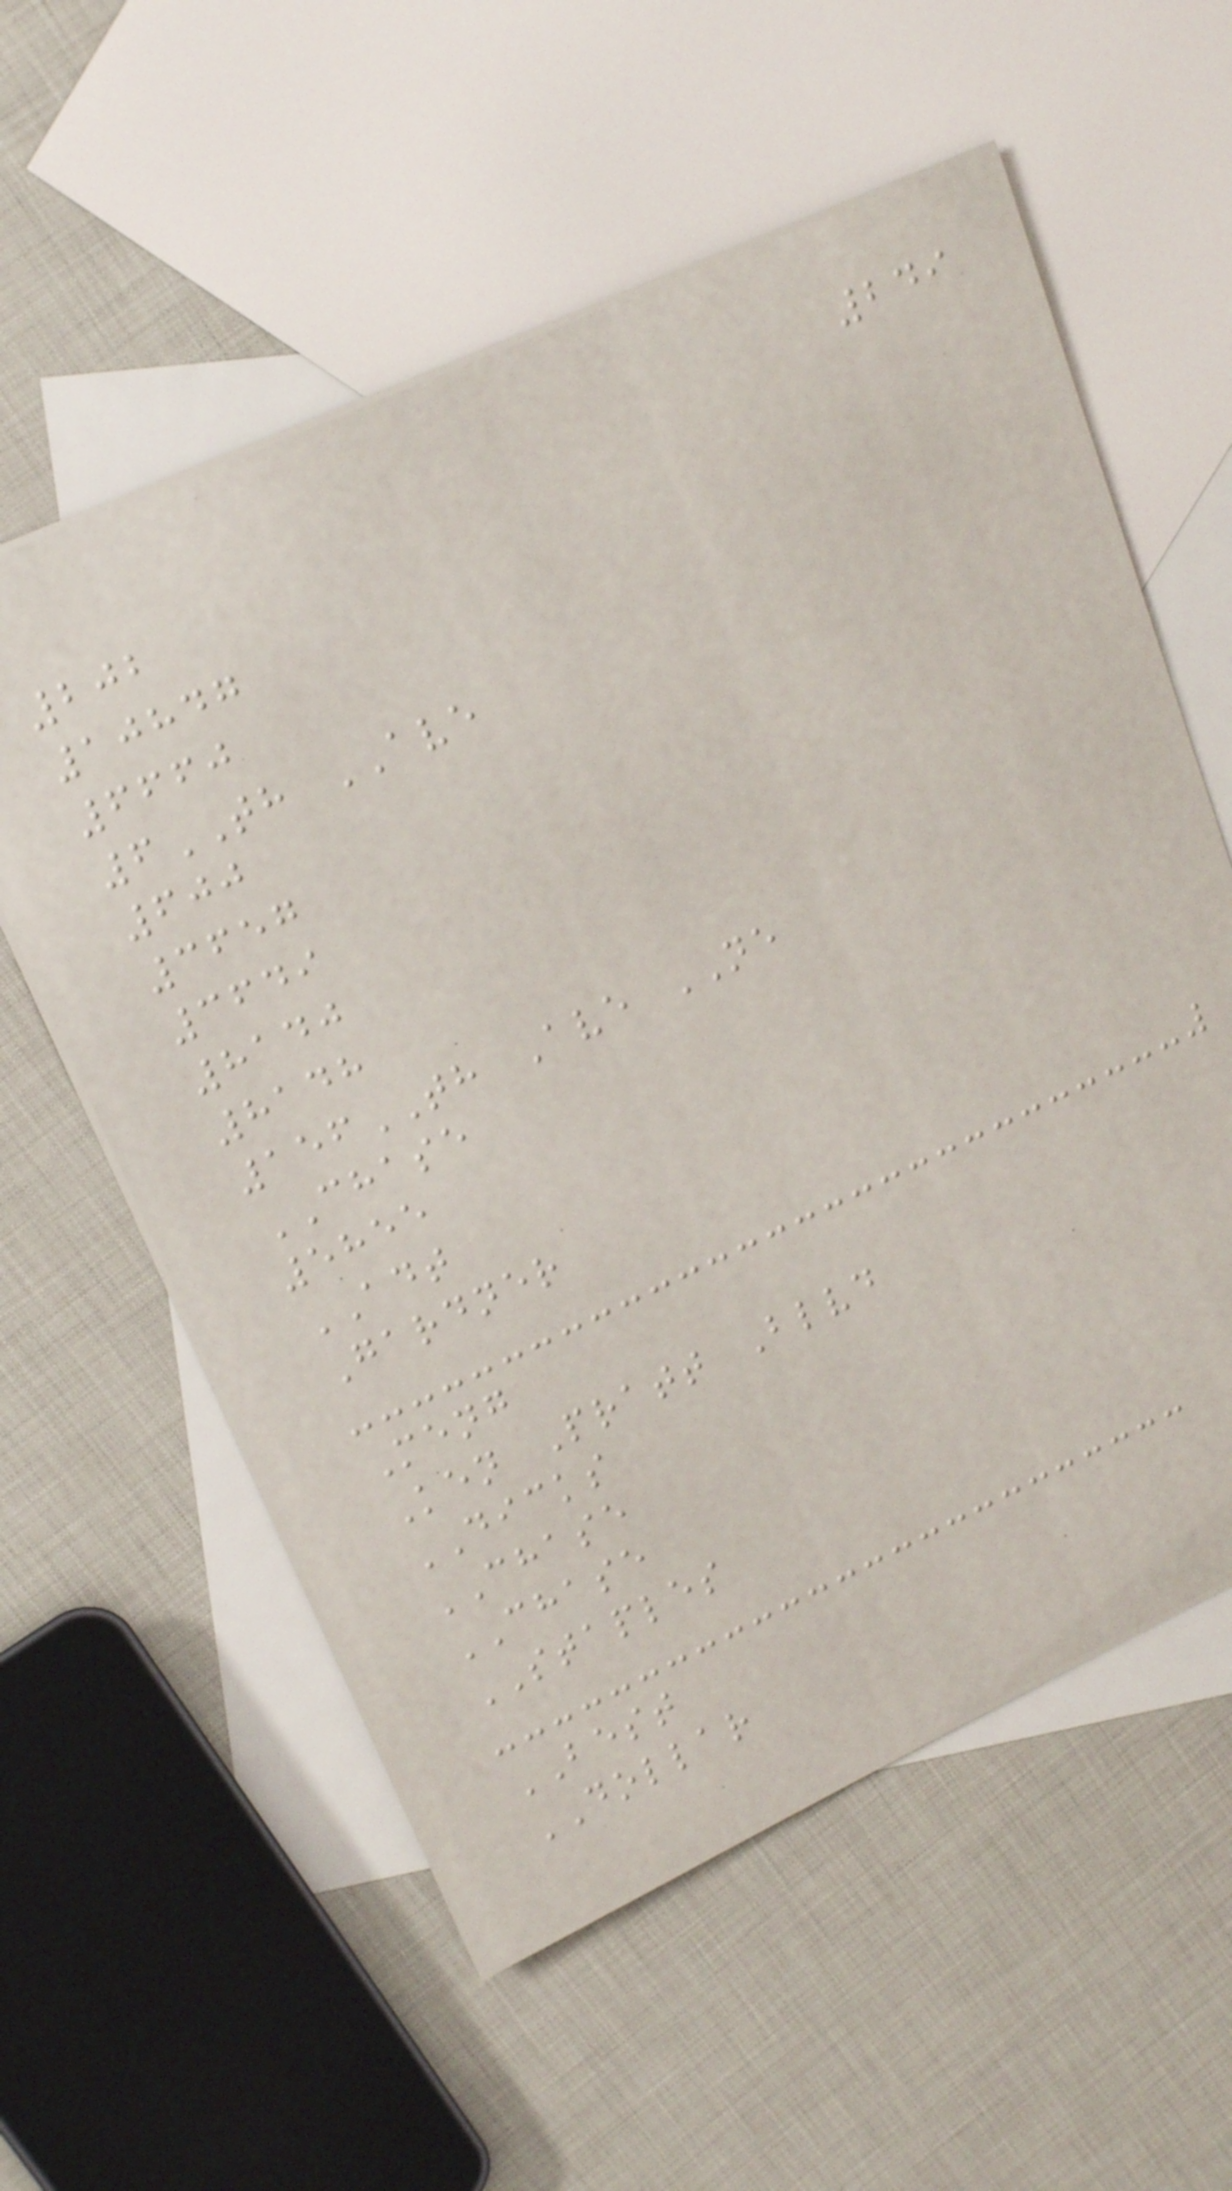249
202
10847
6660
6TH AVE
600
3657
3649
8140
8148
156TH Ave NE
CHASE
5855
ADT
Gardner
Meng
Ken Pratt Blvd
DICKS
CHASE
CHASE
STAPLES
BEST
DOLLAR
